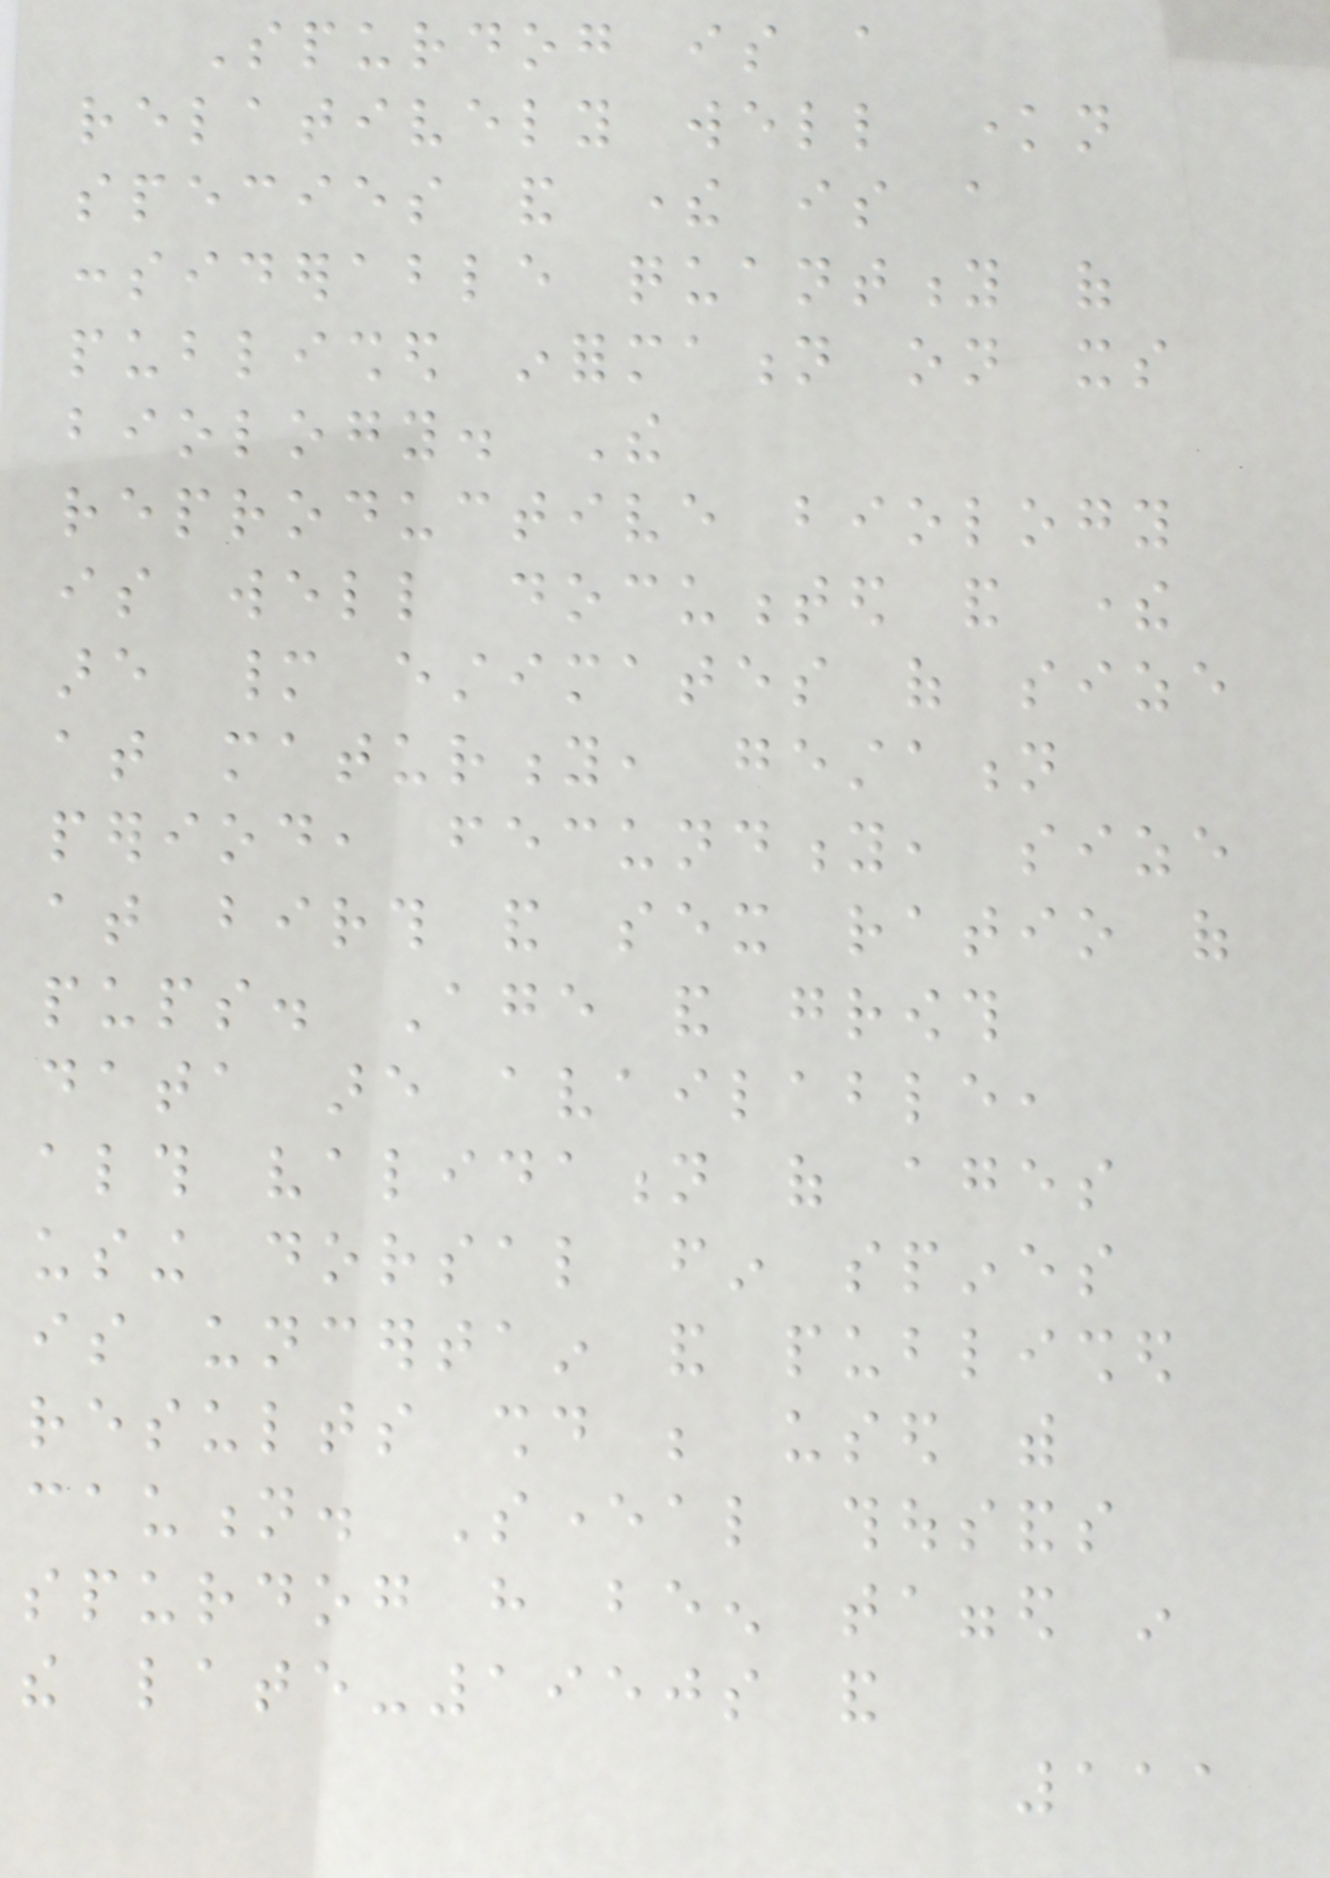Spurdog is a
relatively well known
species and there is a
considerable quantity of
published information on its
biology. The
reproductive biology
is well documented and there
are many estimates of size
at maturity, gestation
period, fecundity, size
at birth and sex ratio of
pups. Age and growth
data are available,
although validation of ages
using dorsal fin spines
is uncertain and published
results should be used with
caution. Several thousands
spurdog have been tagged in
the late-1950s and
111
